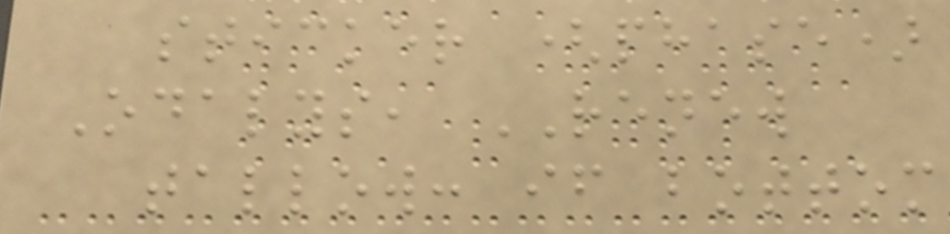sticker (phase)
Odalys, RENEW
tallow: if bottom
